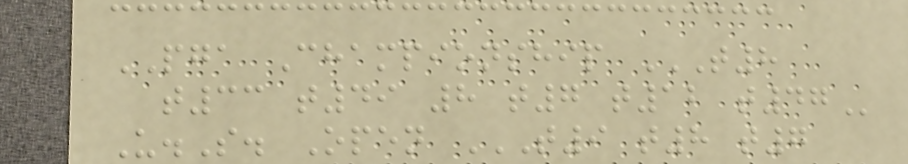PGA Championship T8
T33 T49 8 T7 T12 T47
U.S. Open T9 T8 T7
